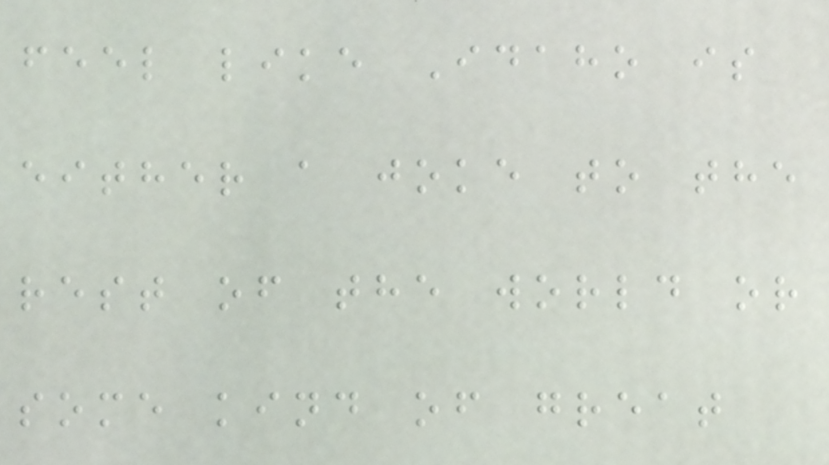feel like Idaho is
either a joke to the
rest of the world or
some kind of great
